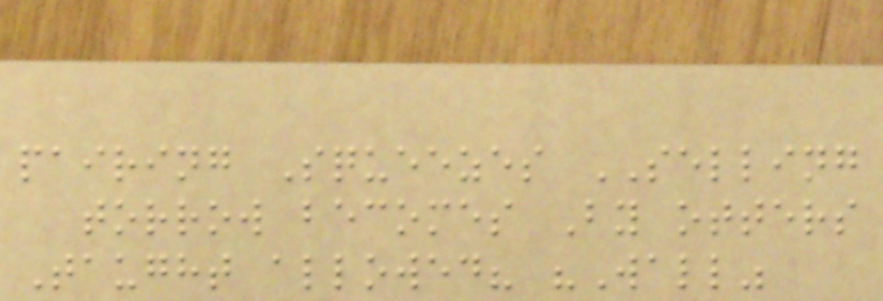pairing Squeezes SELLING
torrow becomes By otters
Taught allowed? "Wall"
